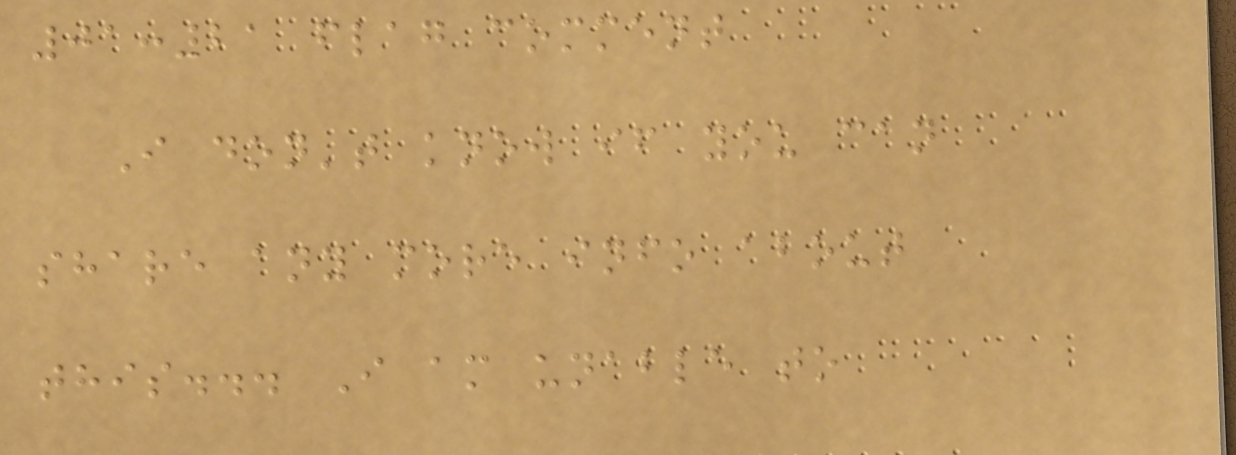01:21 flag comment
I don't know if you can
share any more info about
this... I am unable to
